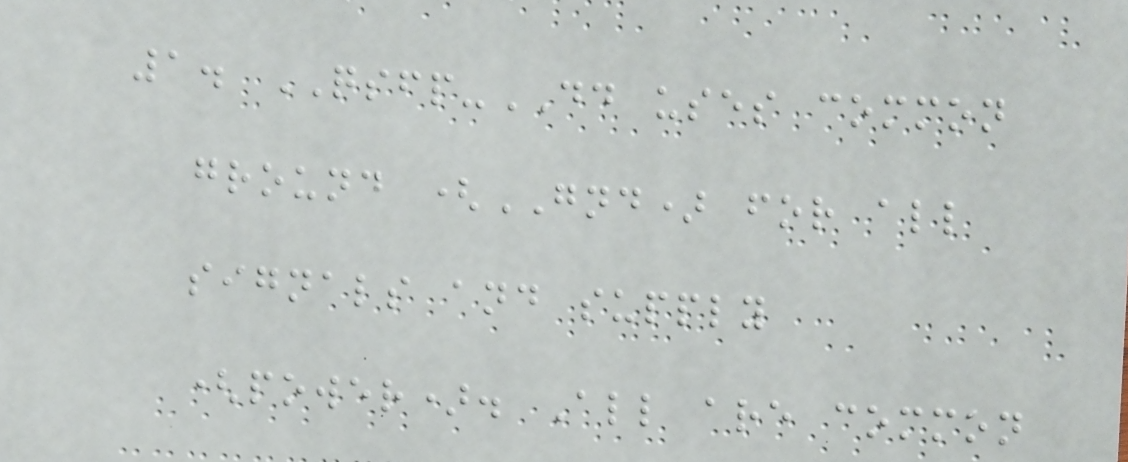1. QSFP-DD uses common
ground (GND) for all
signals and supply
(power). All are common
